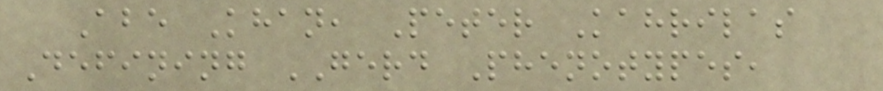Abe Khan, Peter Kahrilas
Defining GERD Phenotypes,
